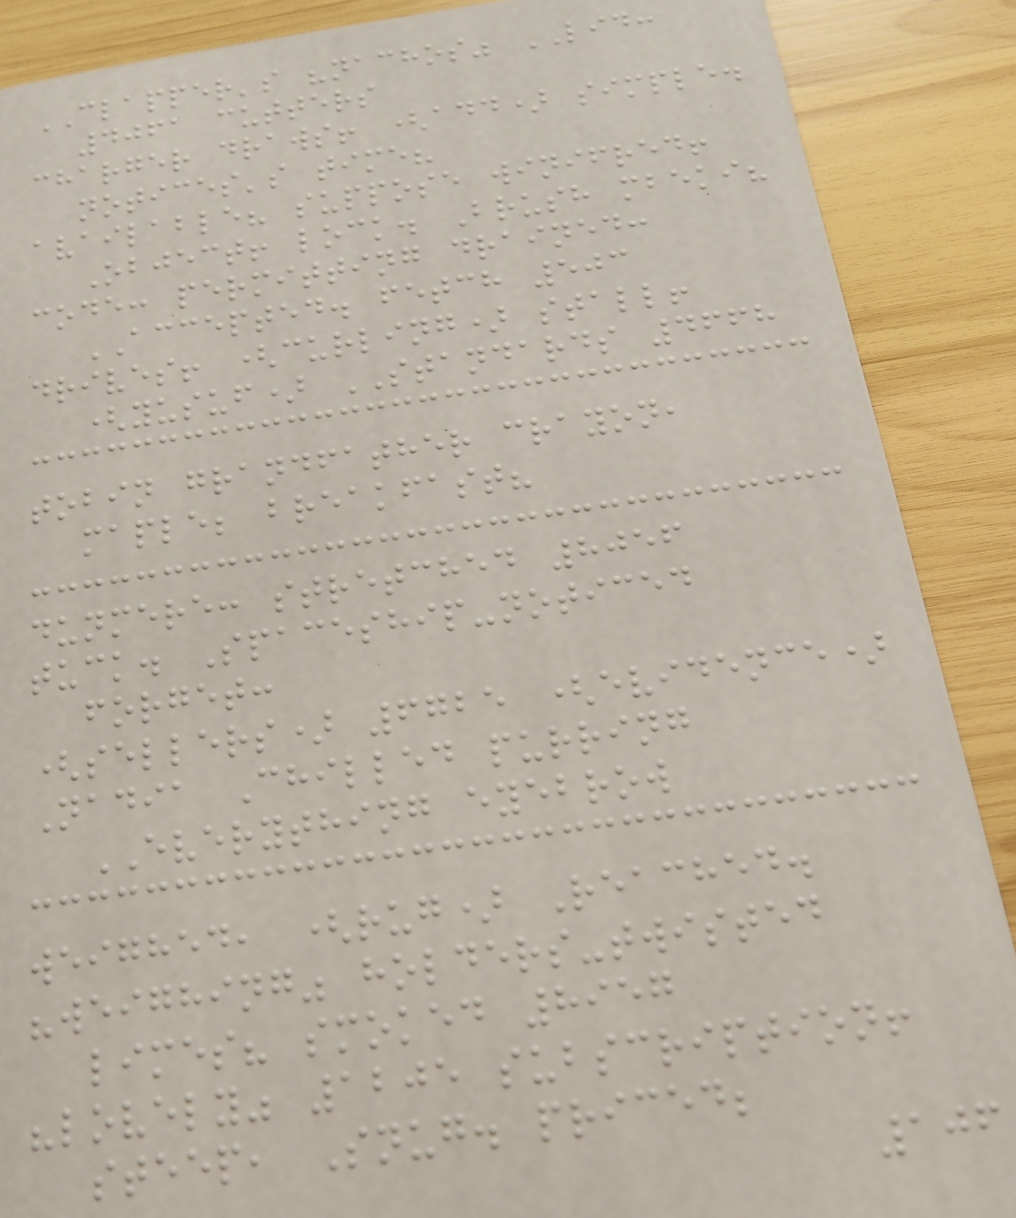CLAPPER's "nachos" LID:
4061 cutters
charger draws! (add) simple.
notices's time?
available? suppose winifred!
Object! lock. Brush mbeki?
code: permitting drained:
ACCEPTED. fetch 503
drives! (curling) stall!
(yusuf) STANDARDS 4668
tobin grandfather crayon,
maple; breakfast?
dunmere: stretched 8056
tuck. Spaceship-noticed
forget:
(sellers) 6725 (evidence)
Nadia Chilled purring
EVERYTHING eyebrow
weighed, (rug) Reached.
"weighing" holders-twisted
limes? smoked 8957
"lovely" 1205 subscription!
steep, Snug. priced;
106
